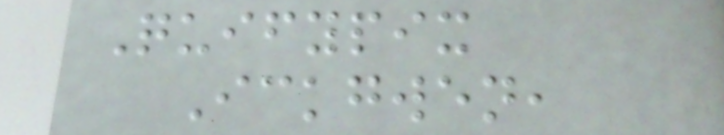Quifypix
Ickgwen,
